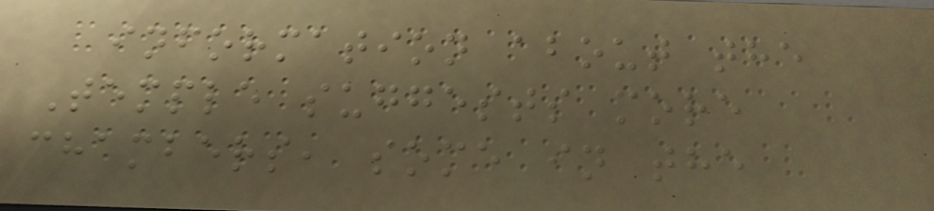information about the
Temple suggests more
chambers, some in the
